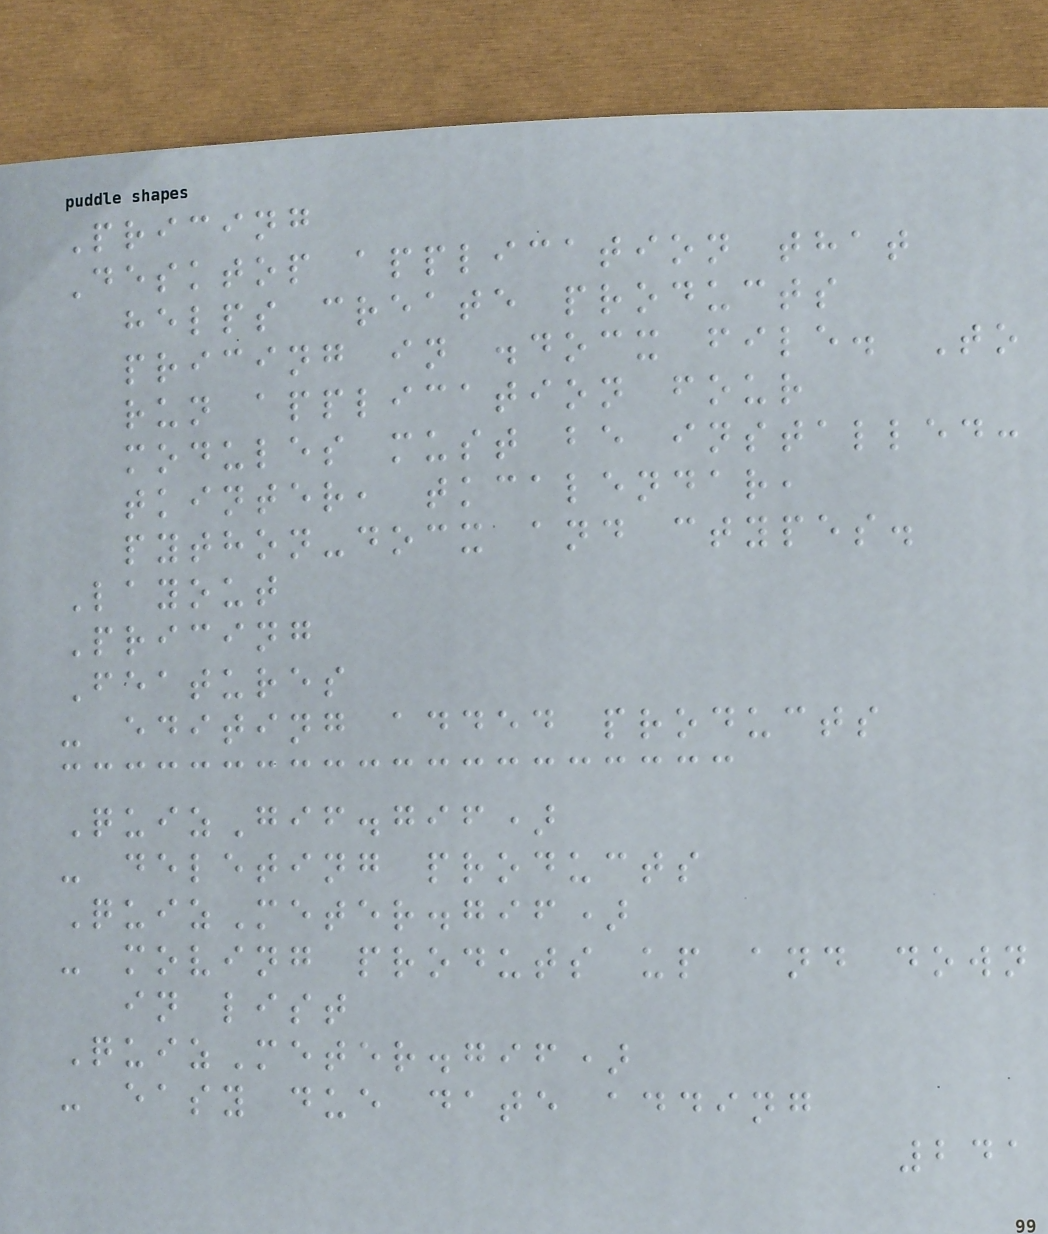Pricing
Desktop application that
helps create products
pricing in .docx file. To
run application four
modules must be installed:
tkinter, tkcalendar,
python-docx and ctypes.
Layout
Pricing
Features
- editing added products
QuizGif.gif)
- deleting products
QuizMeter.gif)
- moving produts up and down
in list
QuizMeter.gif)
- easy due date adding
241
